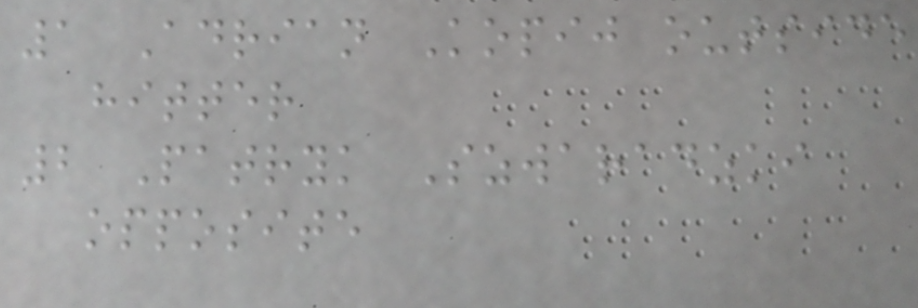1 Adrian Kopij outside
hitter
2 Patryk Szwaradzki
opposite
